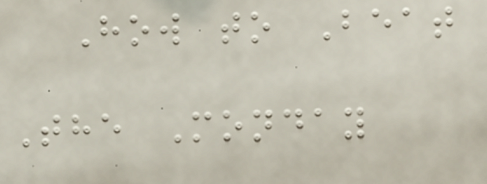How to Beat
The Monday
